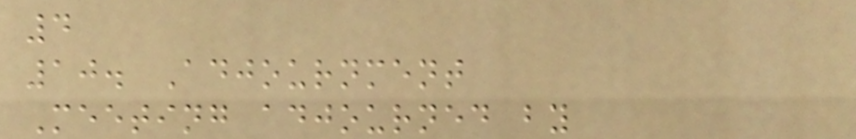4
10. Adjournment
Meeting adjourned by
